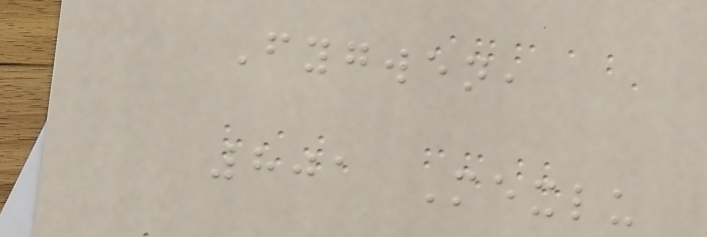Fygwen,
801 Mexlu
